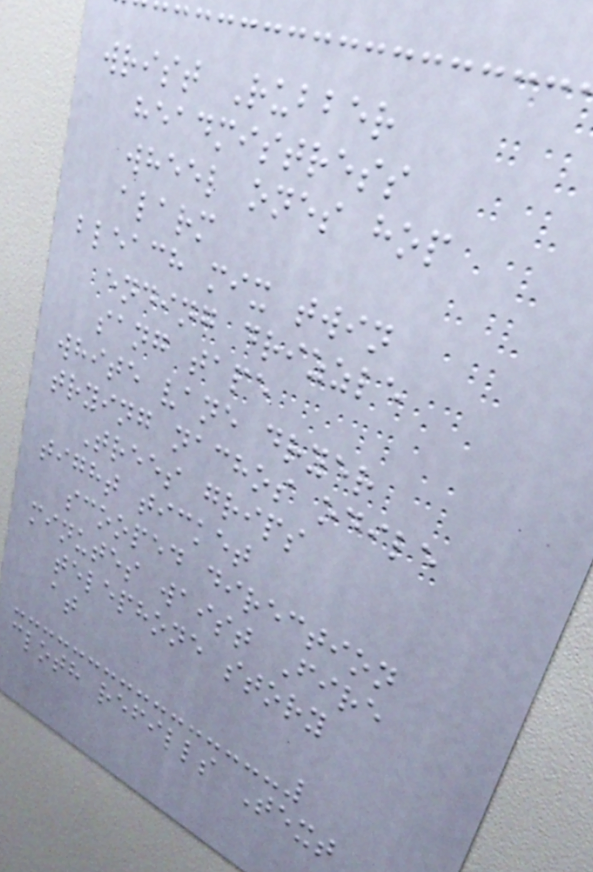wrist Rubber
headmistress
wheel ones hop
alarm
bleach mix twin
ending drizzle
sang tape
white vane dryer
trying nachos odile
Trees grips
tight ticket
scooped direction
minutes waist Fire
telephone story
at
cloth refills Text
